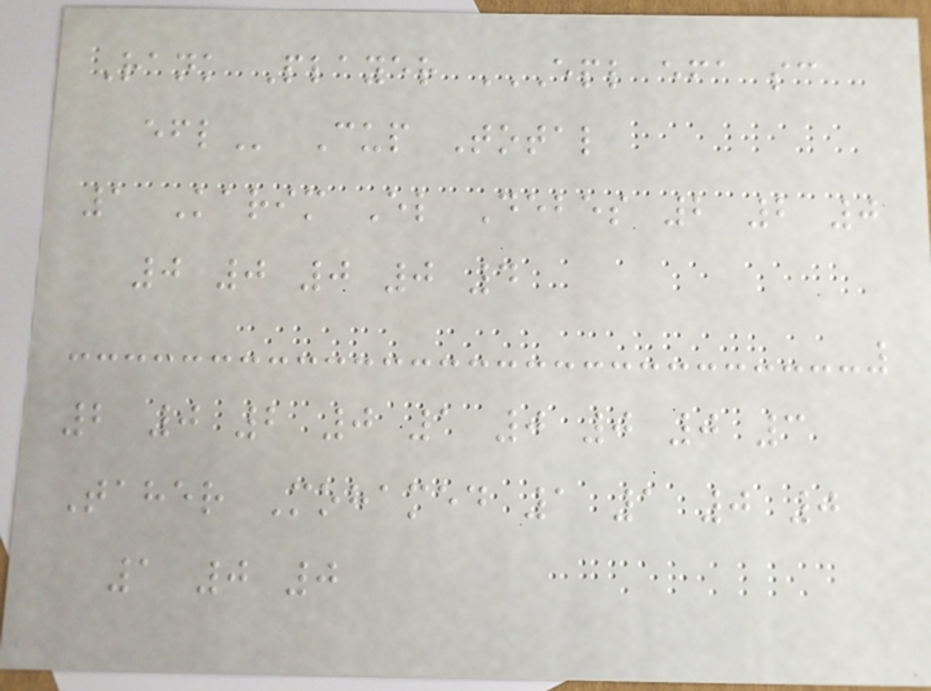Rank Player EPL EFA SC
EFL Cup Total
1 Karim El Debes 2 2 0
0 0 0 0 4
2 0 2 0 1 0 0 0 3
Taher Mohamed 1 1 0 0
1 0 0
